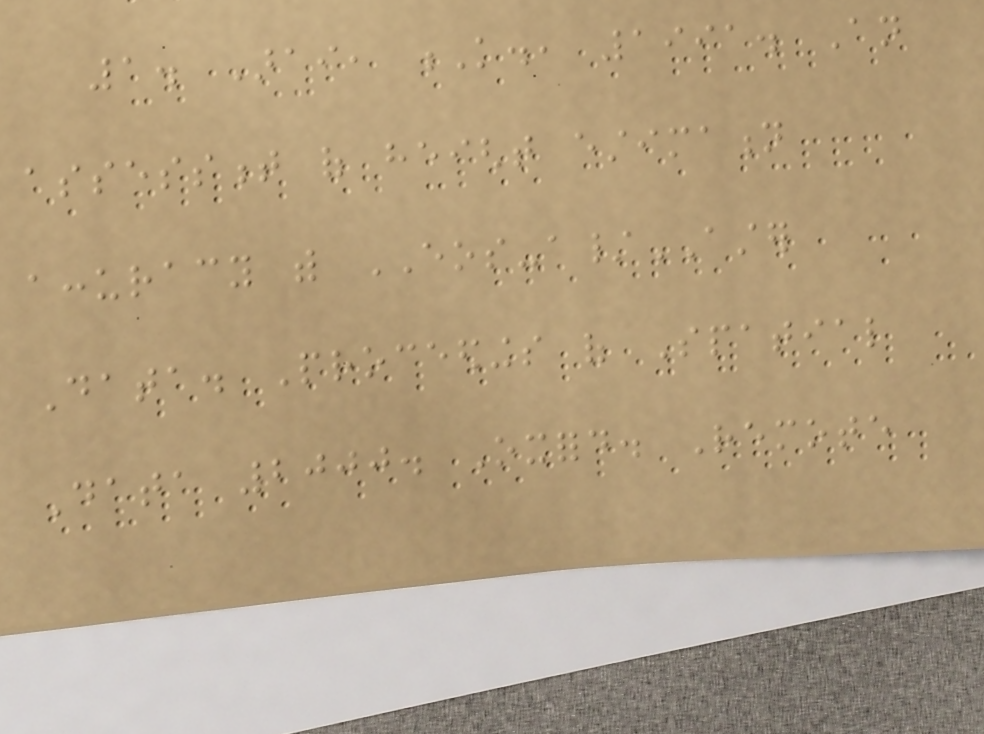1. Arai, K., 1991. An
assessment of height estimation
accuracy with EOS-a/ASTER
Data. Proceedings of Spatial
Data 2000. Oxford. Remote
